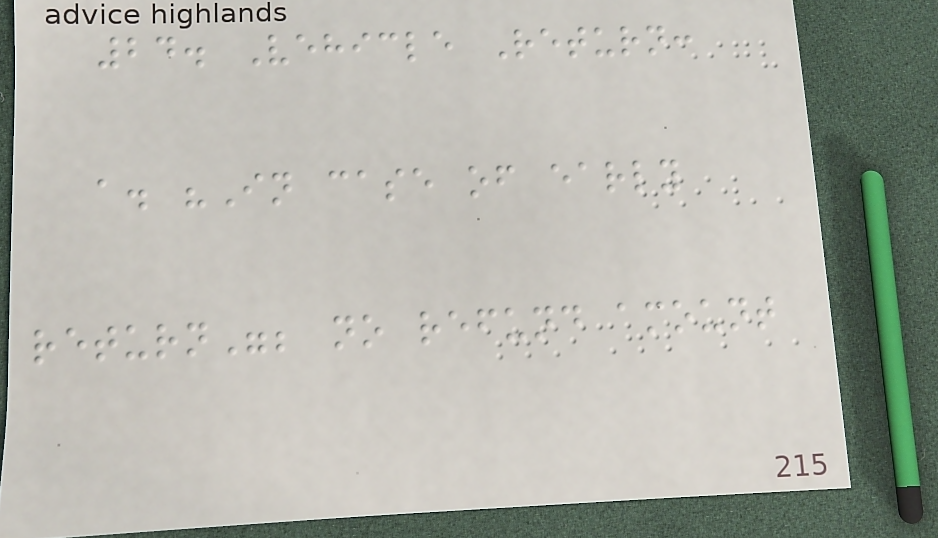24. Vehicle Return:
a. "In case of early
return"; no refund amount
